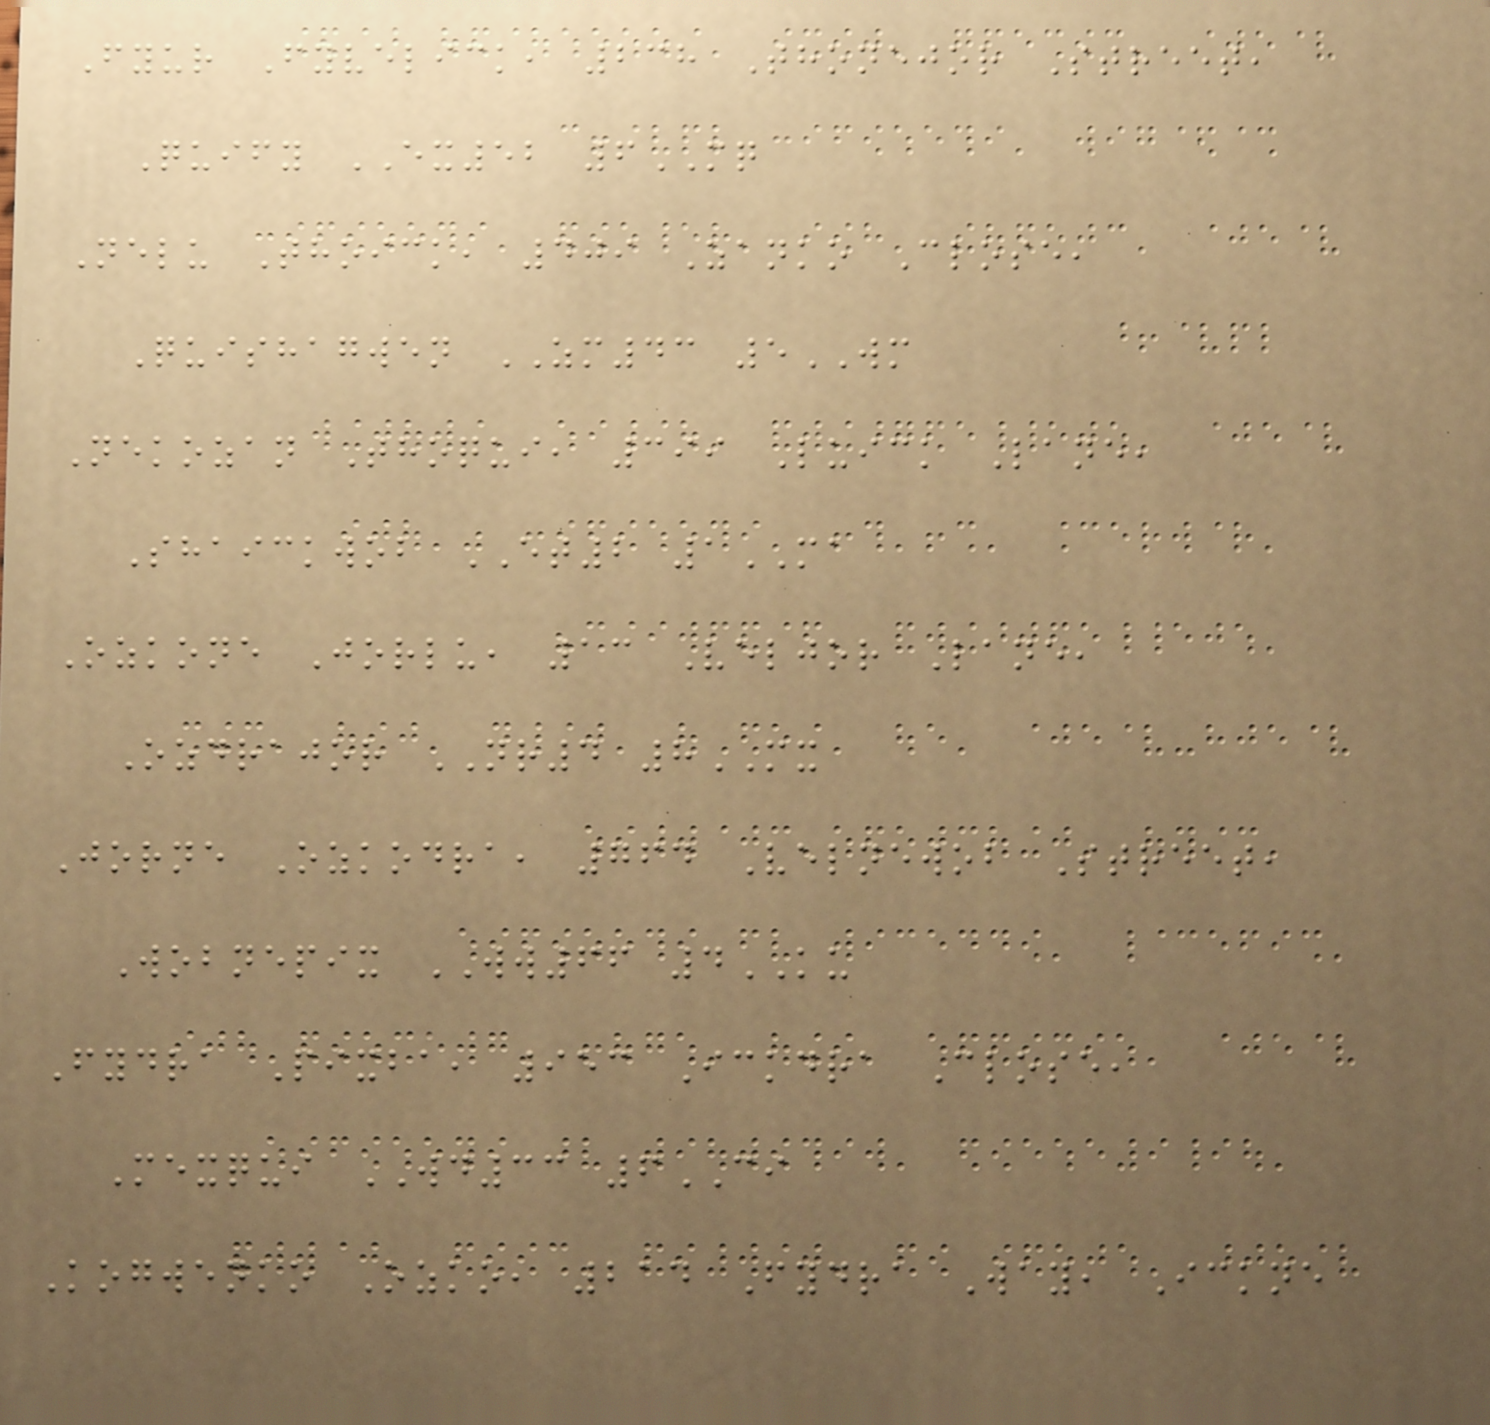Fyur Fyvelick, 238 Thonejor Street,
Quify EX52 6MQ
Nelu Thoick, 409 Zanko Close,
Quishagwen ZM43 5WM
Nekozan Thoqui, 399 Luick Lane,
Shaickwob ET2 1MA
Ozkone Jorlu, 13 Veljor Lane,
Ozdrajor NR4 8MX
Jorne Ozkodra, 764 Velnewob Street,
Wobnepix WW66 4KU
Fydra Pixba, 953 Ickdra Close,
Mexqui WD33 6CI
Kogwenko Ozko, 214 Fydra Way, Ickne
